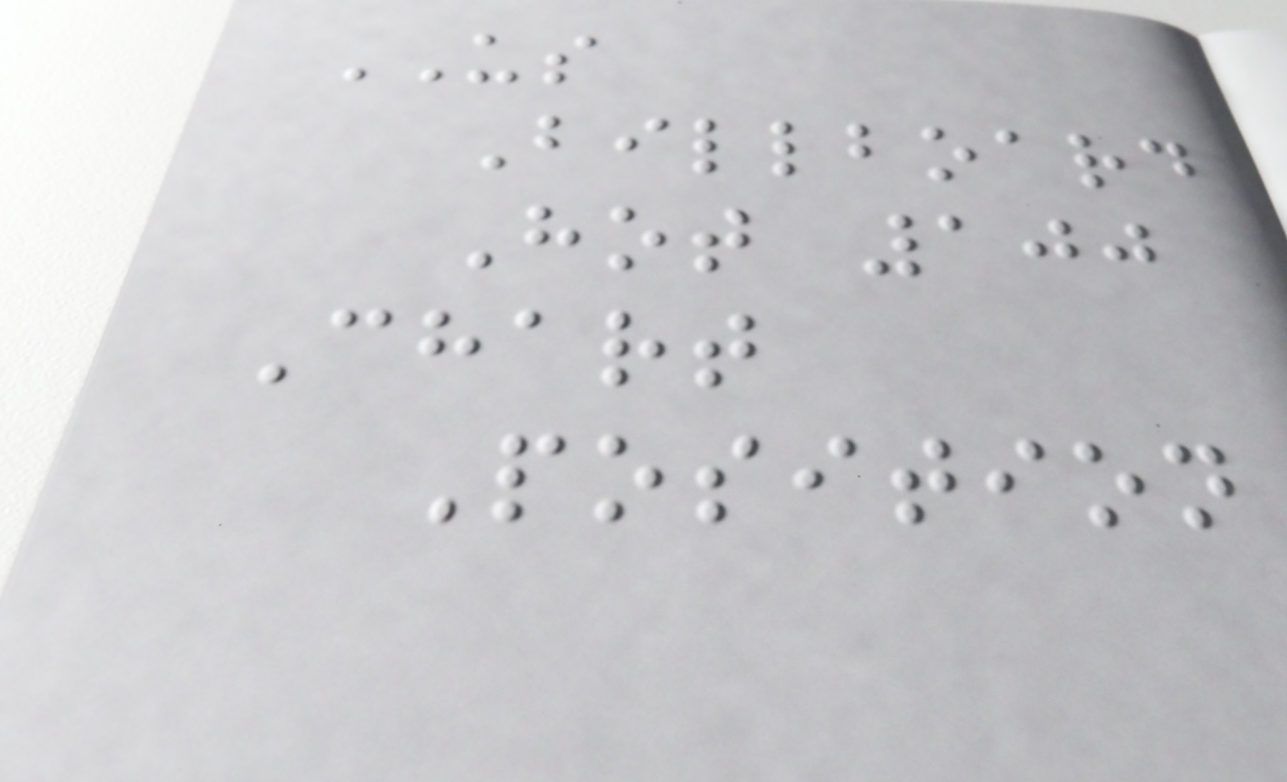US
Billboard
Hot 100
Chart
Position
